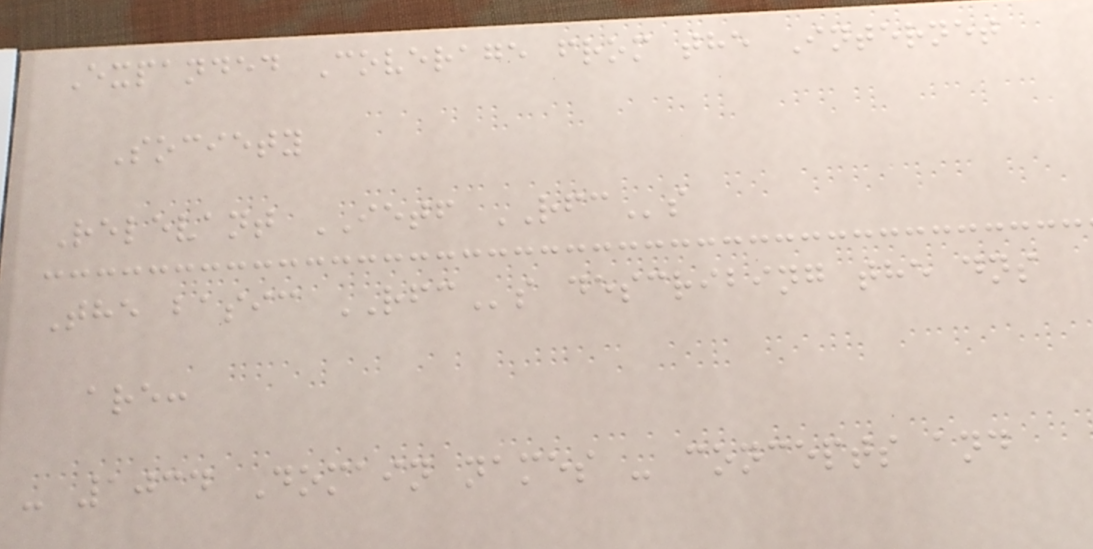Expanded Coverage from the Internet
Society
Relevant IETF RFCs
The basic RFCs describing the dns
are:
- 1034 Domain names - concepts and
